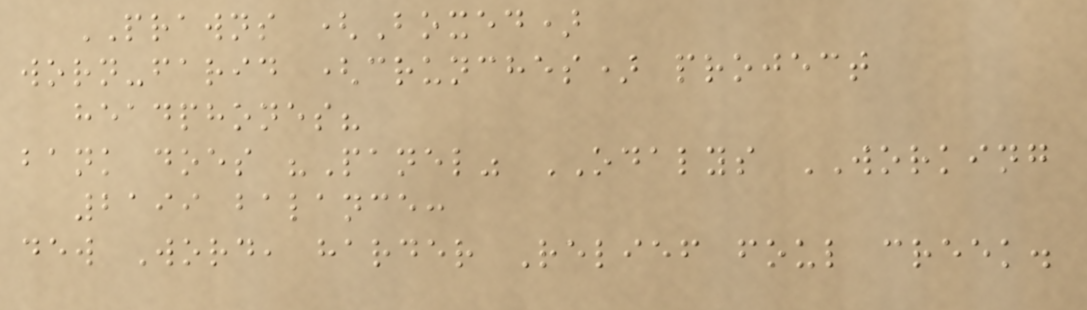PRAWNS (Boxed)
worn-farid (crunches) project
headphones?
bank does "Panel" ODALYS WORKING
2199 balance:
dew Word, harder Relief foul creek.
